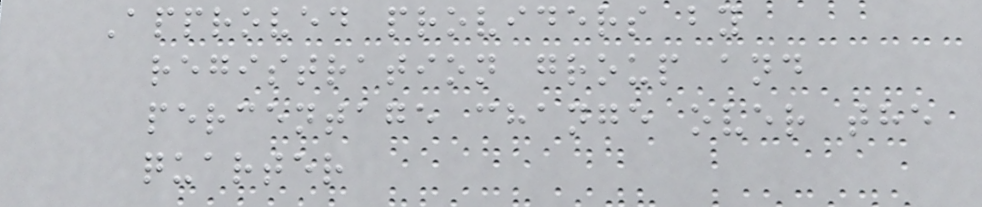Approved providers by
registration group and
percentage change over the
quarter
